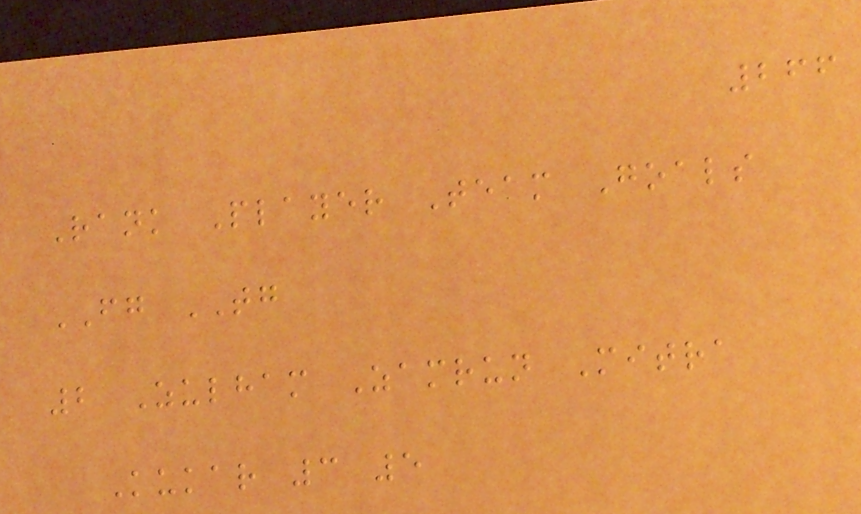266
Rank Player Team Goals
FG TG
2 Zulham Zamrun Mitra
Kukar 3 5
